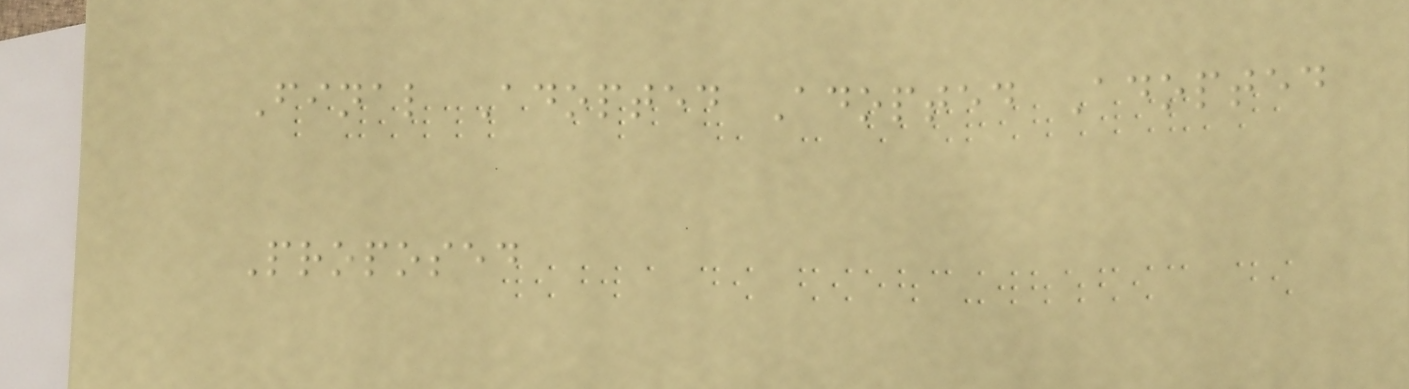Final Adopted Adopted Adopted
Proposed
